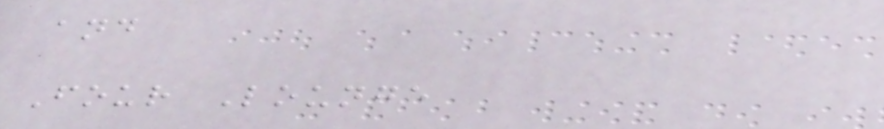and
Four Lounge
